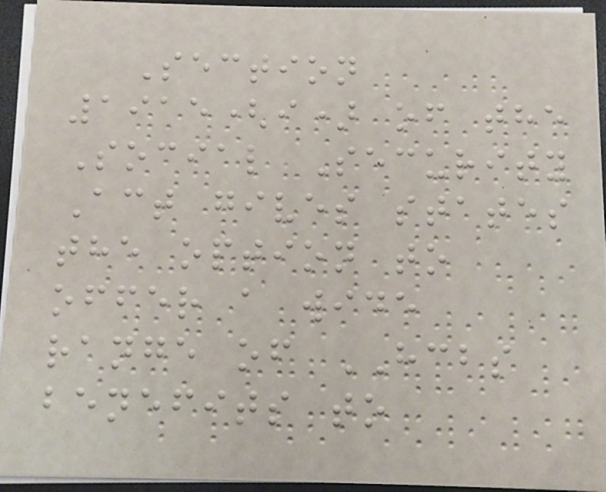Section
1915(i) of the
Social Security
Act gives states
the option to
offer a wide
range of HCBS
benefits to
